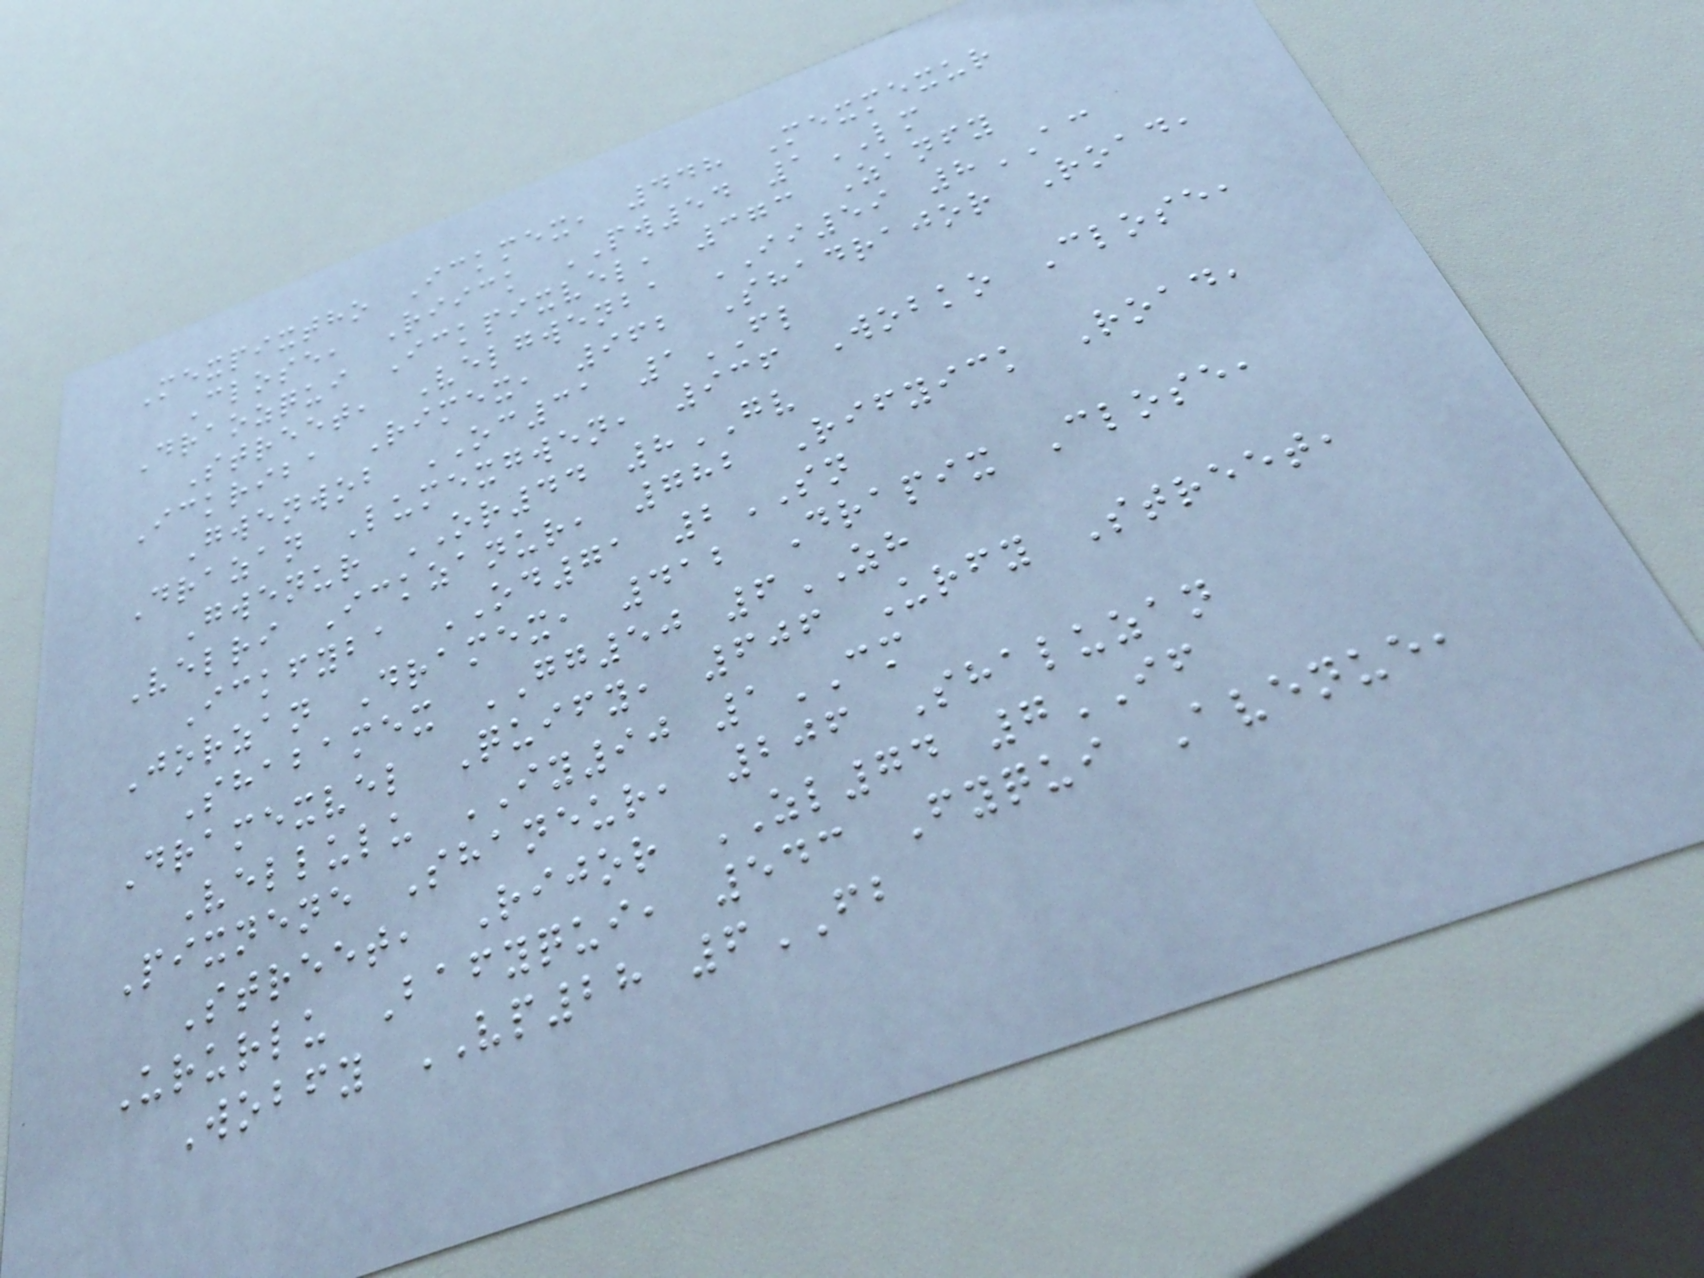Mexpixtho Ickmex, 448 Mexmexur
Close, Riick PW54 1LM
Draozqui Ickpixvel, 373 Zanfy
Street, Velgwenba II59 8AC
Ickriba Rimex, 962 Shadrajor Road,
Gwenwob OC31 1FL
Drazan Lumexgwen, 936 Wobko Close,
Gwenur OR44 8GV
Velri Ickzanur, 782 Rifyick Road,
Ickfyba OD71 2SN
Jorzan Dramex, 412 Drapix Close,
Shabamex GG50 6ZH
Dramexvel Quify, 606 Urfy Street,
Vellulu IY90 1CM
Pixnene Shaneur, 206 Shaluzan
Street, Rijor ZL74 7IF
Ururlu Bafyqui, 543 Fyqui Avenue,
Wobfy VP28 6FB
